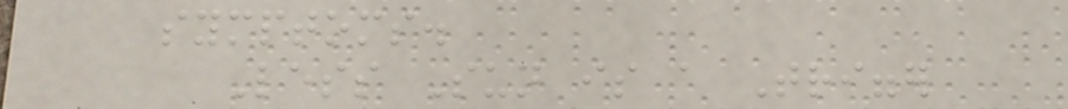symptoms.
Less Sun is a Trigger
